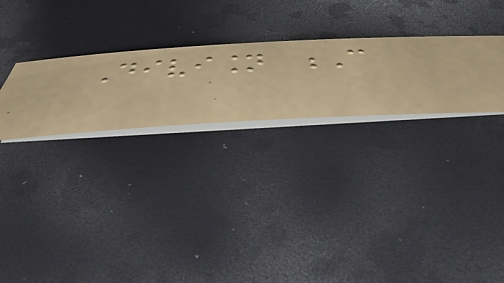Division C
